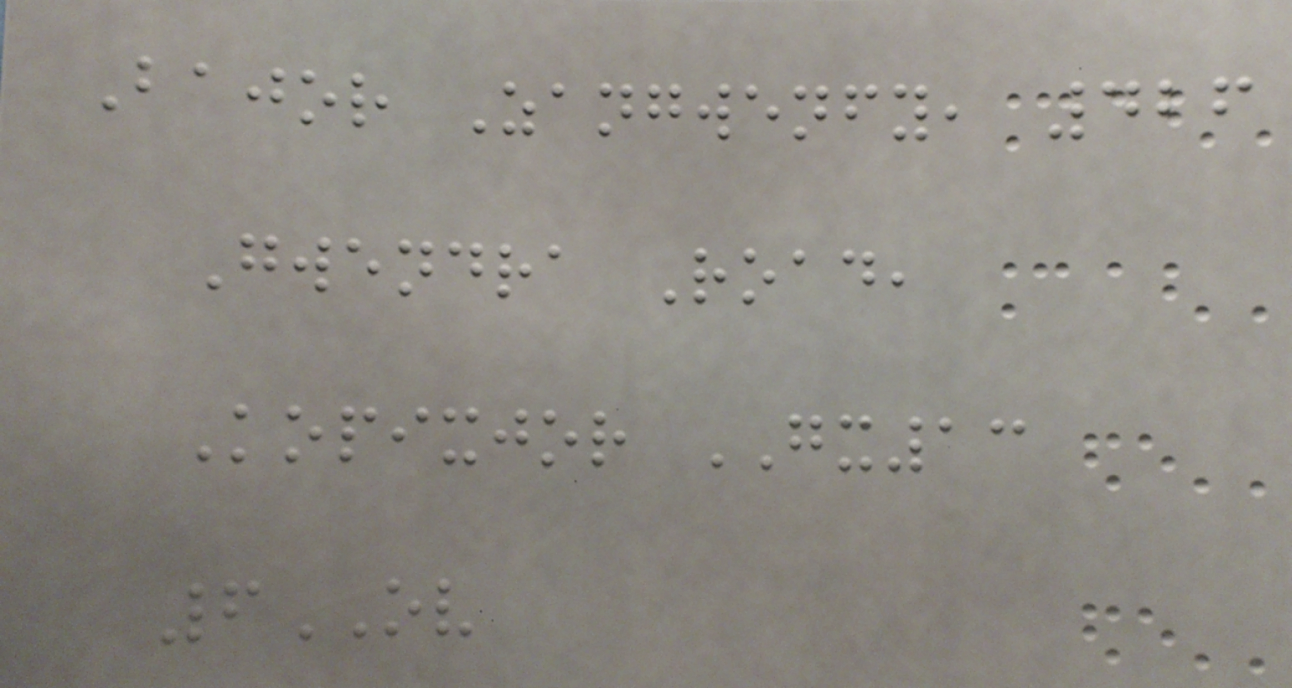Bajor Zangwenfy, 426
Gwendra Road,
Kopixjor GX13
6OV
